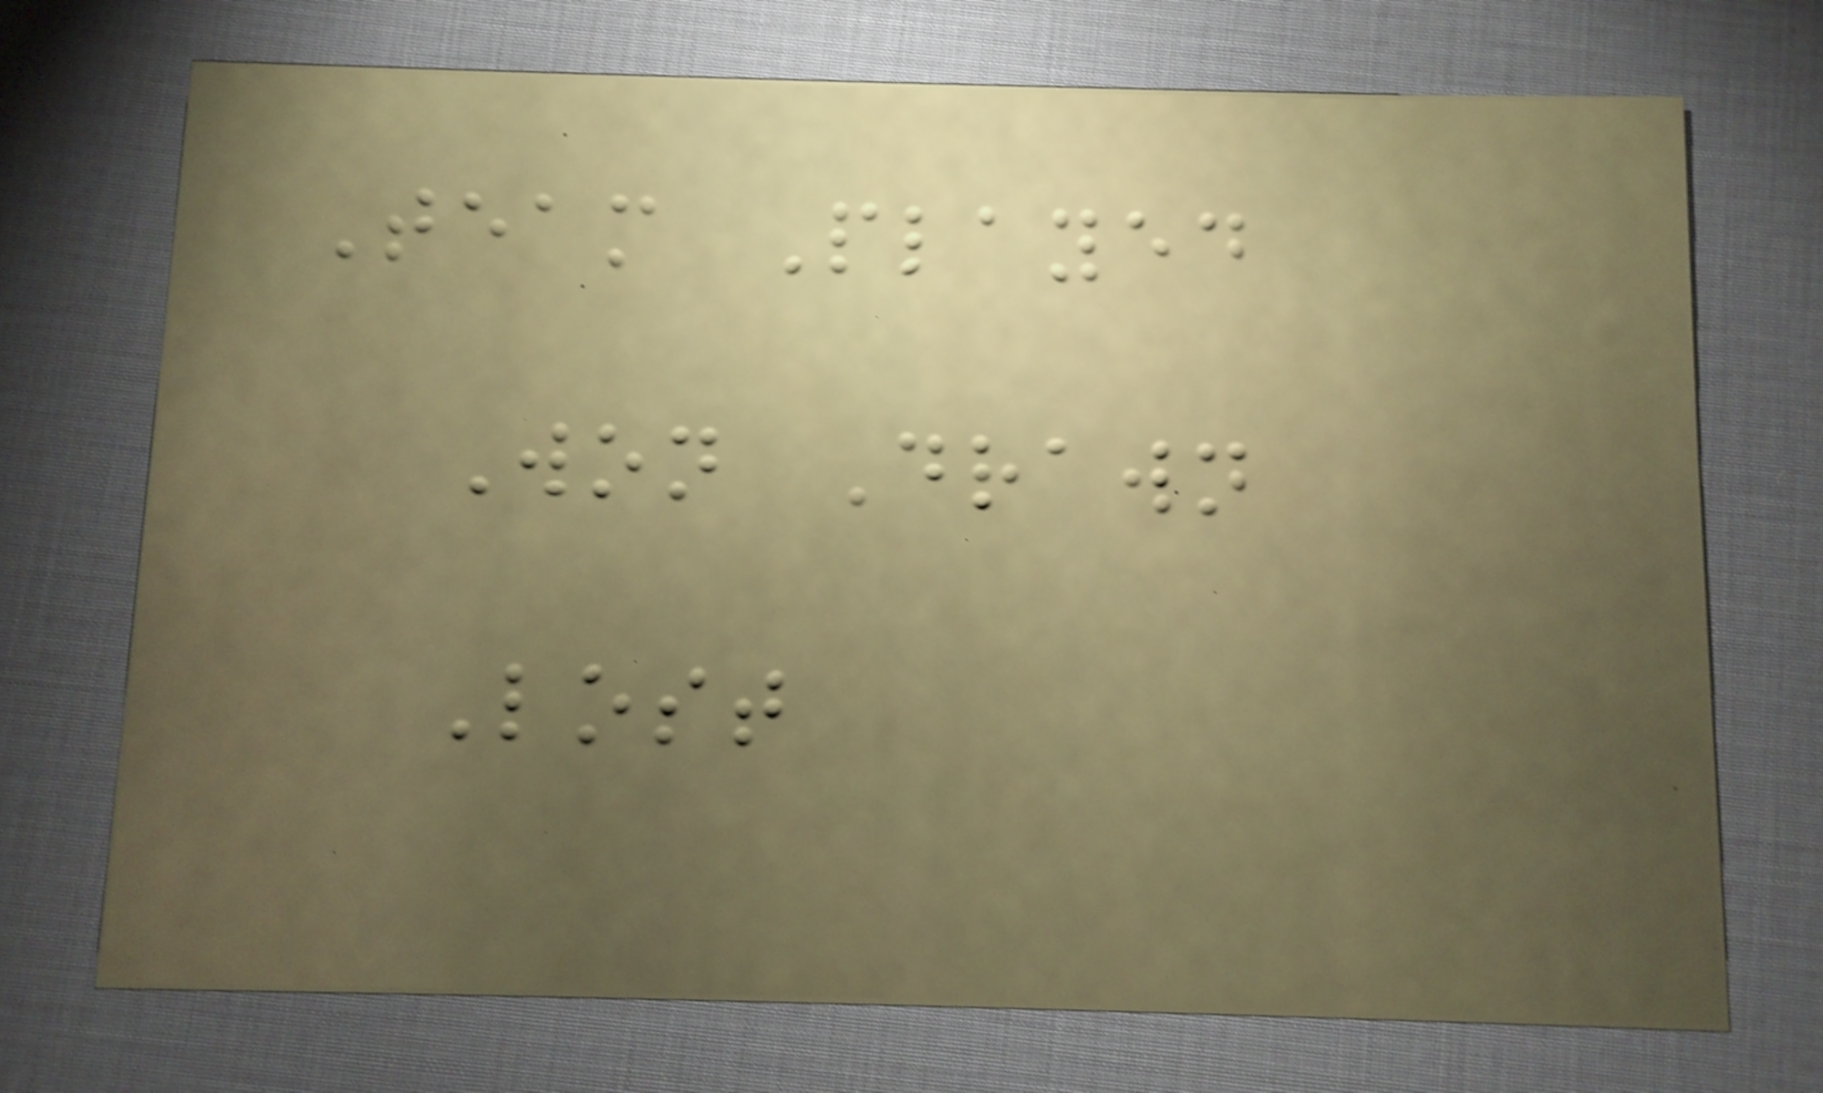Team Played
Won Drawn
Lost
